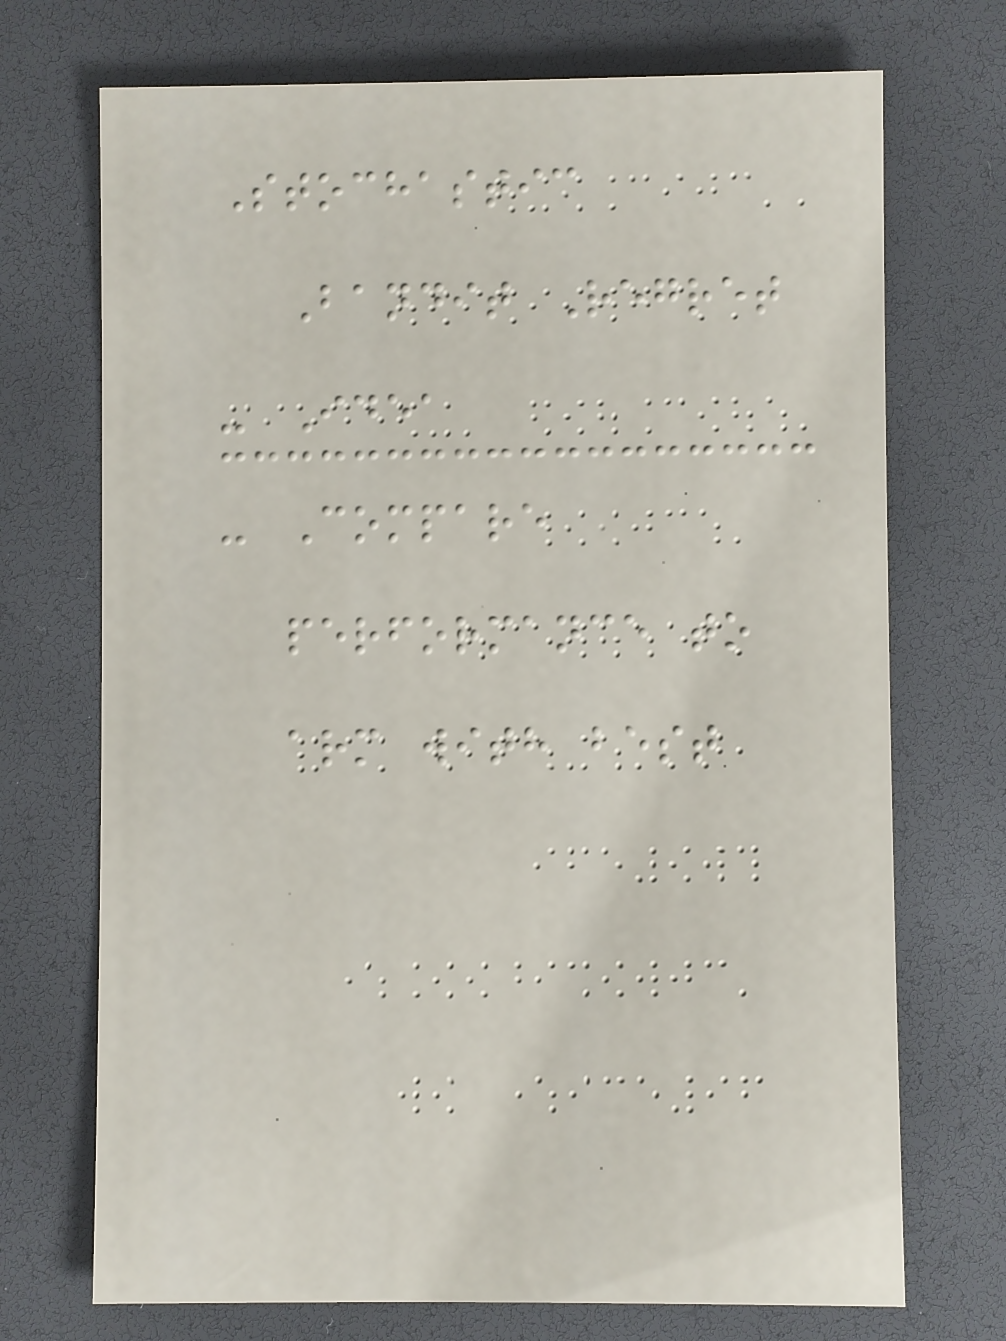Stochastic
Bandit Regret
- Idea
- Compare
performance to
arm with best
